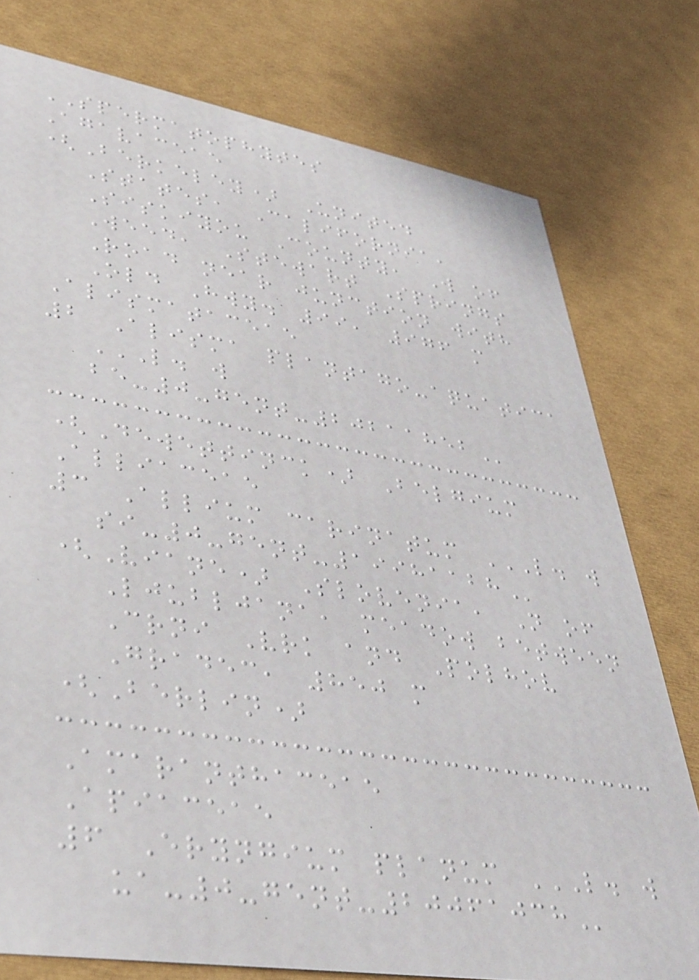SPERMATOPHYTES
Agavaceae
(Berkeley) United
States, California,
Siskiyou County, W of
Weed, Stewart Springs
Road near junction with
Old Hwy. 99, 976 m
Alismataceae
2 Alisma plantago-aquatica
L. W
BE-0-GENT-20211852
(Dewettinck) Belgium
Alliaceae
3 Allium carinatum L. W
SI-0-GENT-19981128
(Viane) Slovenia, N of
Ljubljana, meadow between
Crni Vrk and Polhov
Gradec, 850 m
(Berlin)
Amaranthaceae
Apiaceae
6 Eryngium planum L. W
UA-0-GENT-20061038
